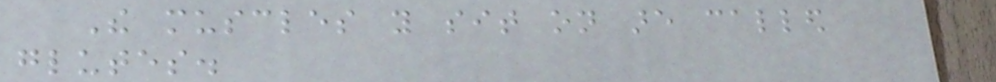The muscles you sit on are called
glutes.
